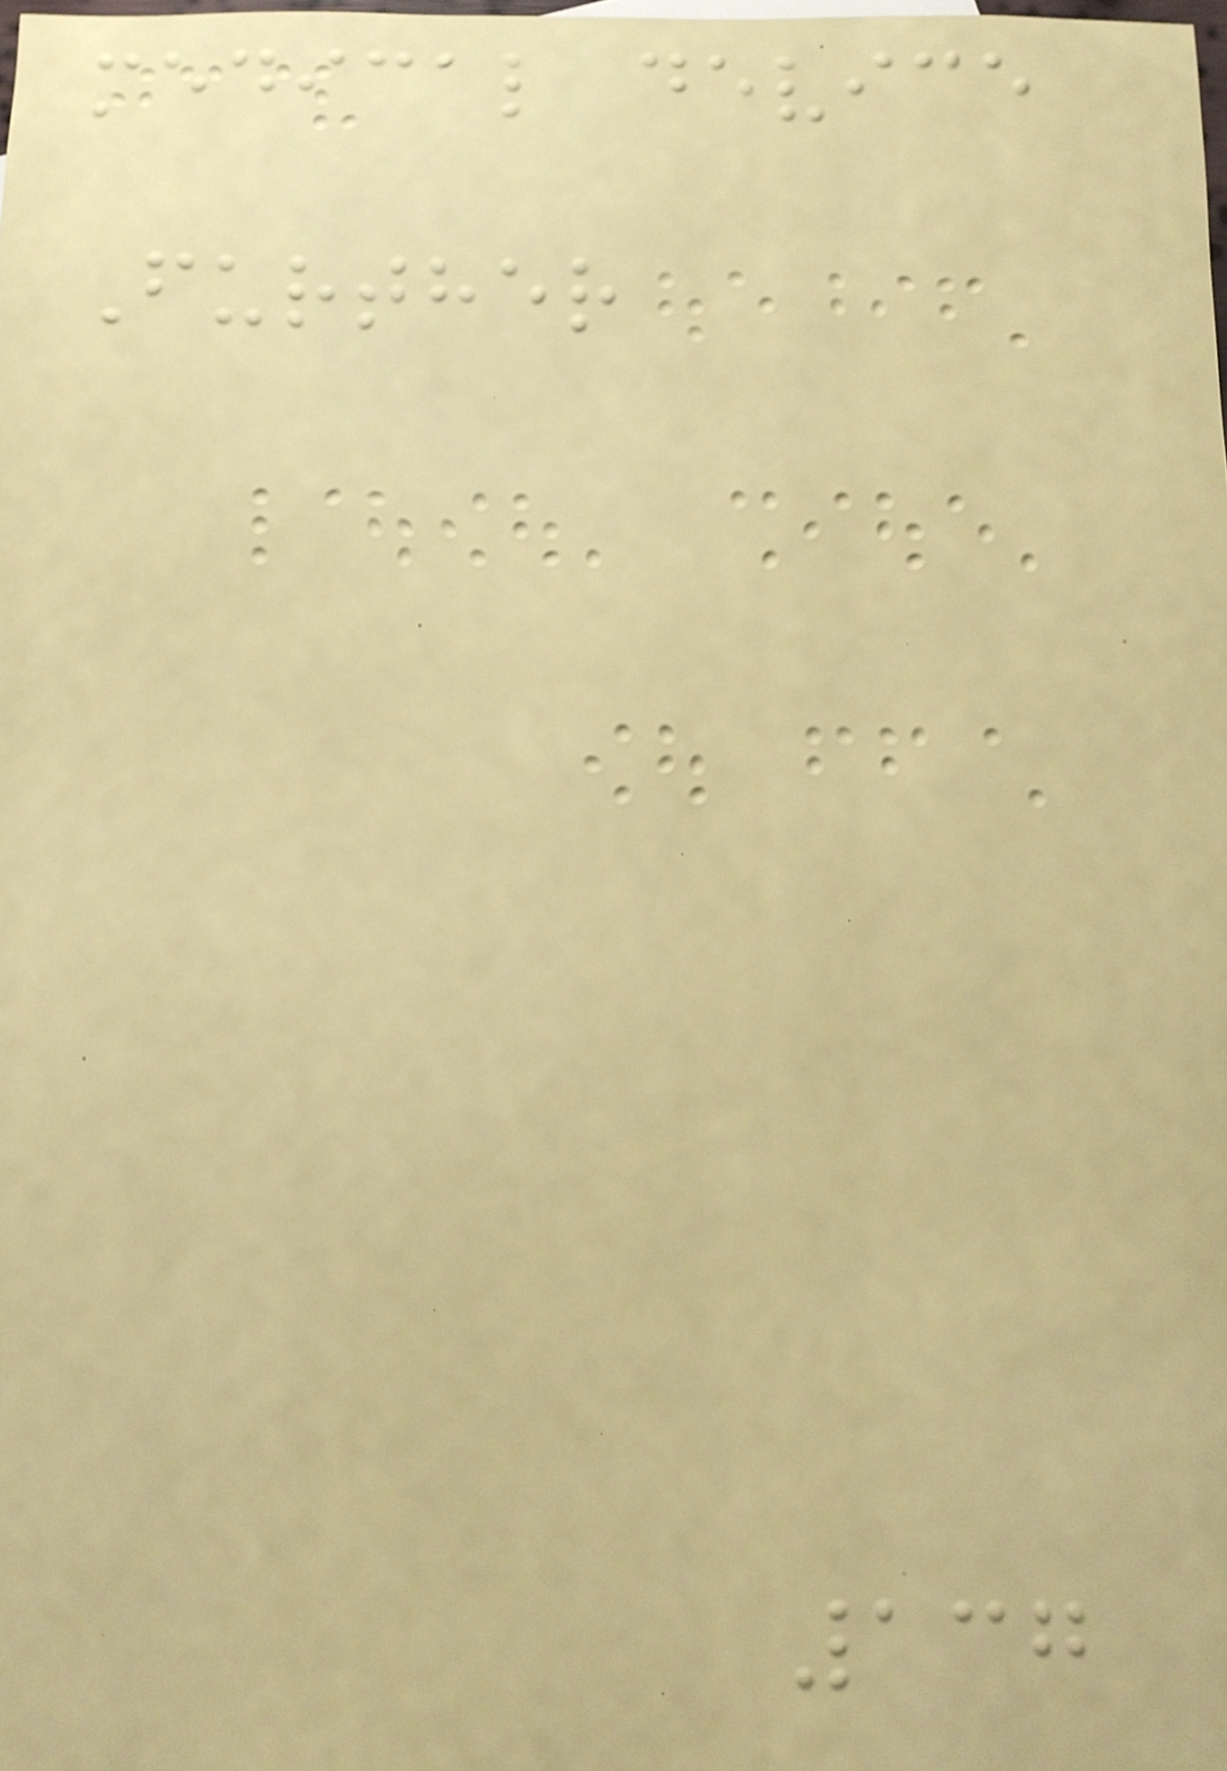medical device
Further
137
